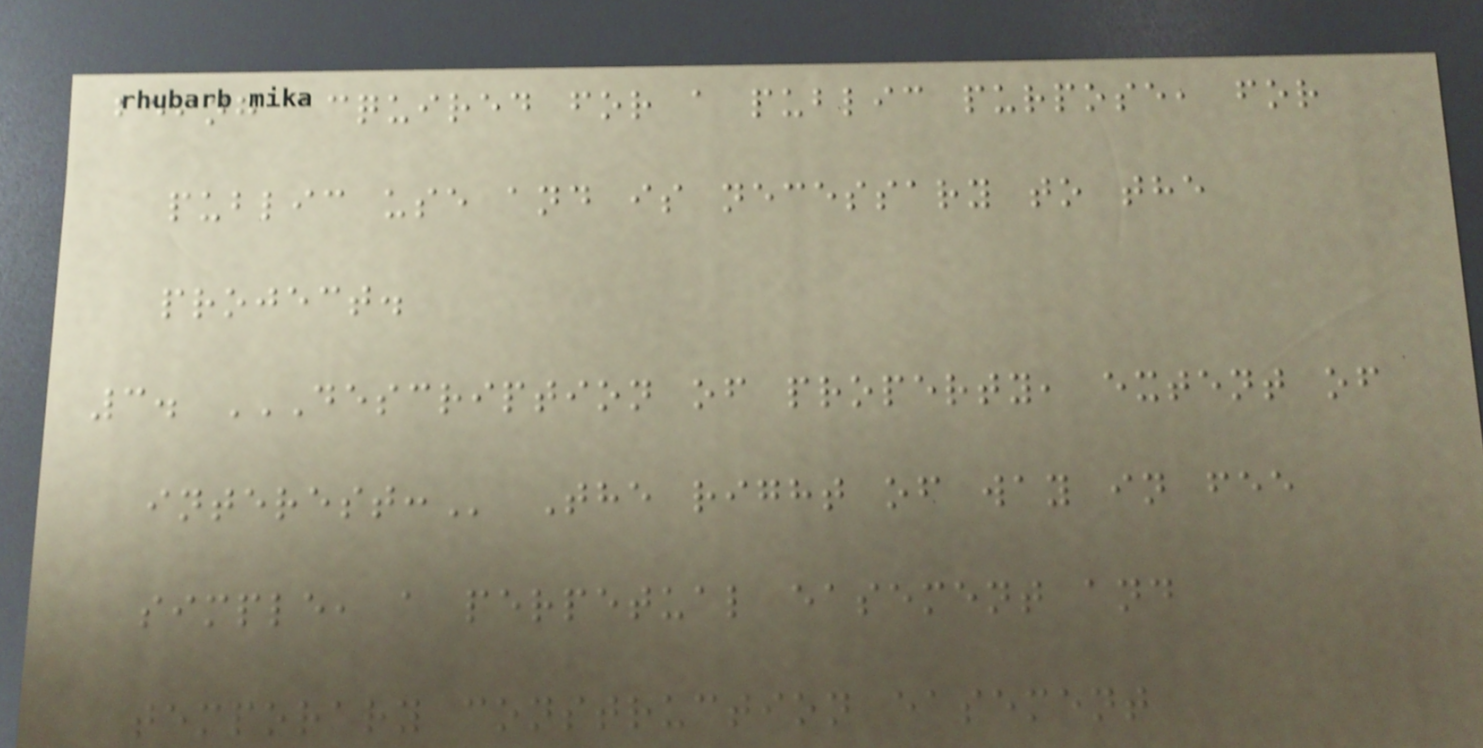being acquired for a public purpose, for
public use and is necessary to the
project.
3. DESCRIPTION OF PROPERTY, EXTENT OF
INTEREST: The right of way in fee
simple, a perpetual easement and
temporary construction easement
